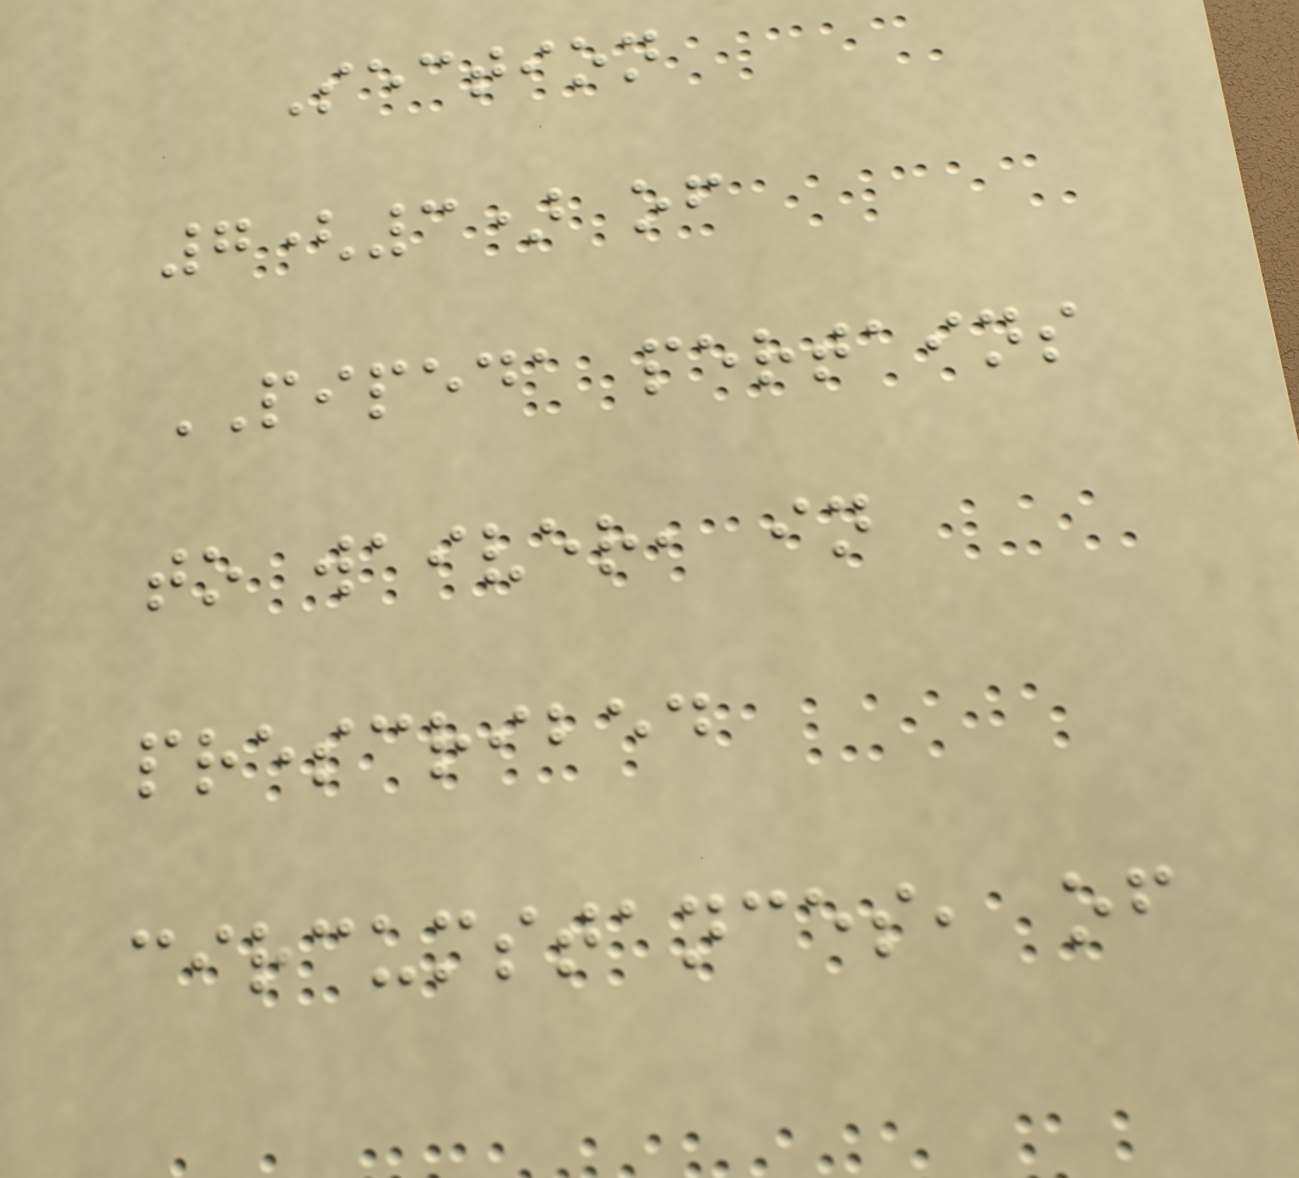Section
7(3) of
PIPEDA pertains
to waiver, in
prescribed
circumstances, of
